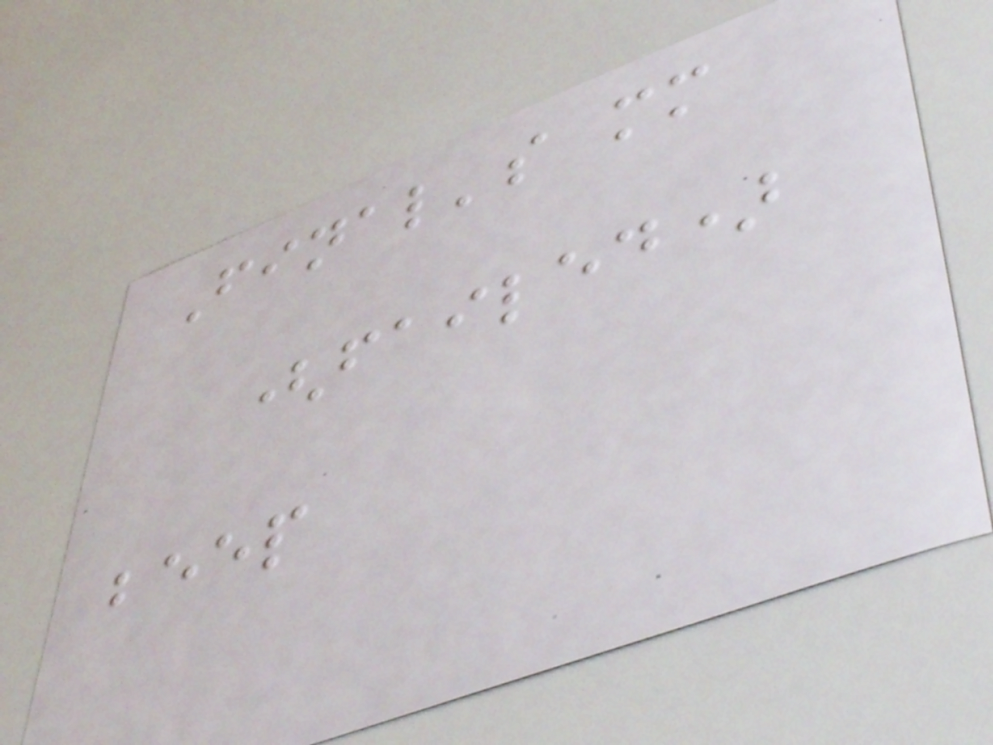Final's mm
(failed)
beep
